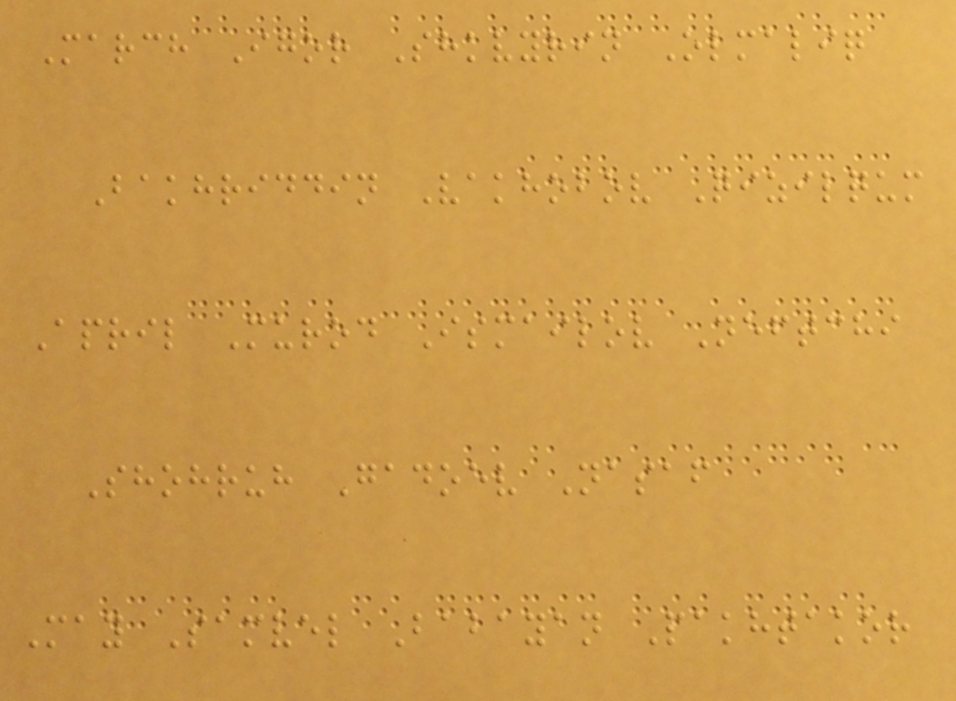March Igor Shkvyrin Olmaliq
Bakhriddin Vakhobov Qizilqum
April Murod Ismailov Neftchi
Shohruh Gadoev Nasaf
May Samvel Babayan Pakhtakor
